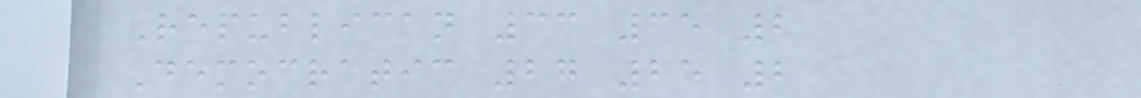Republican 33 35 2
Democratic 27 25 2
